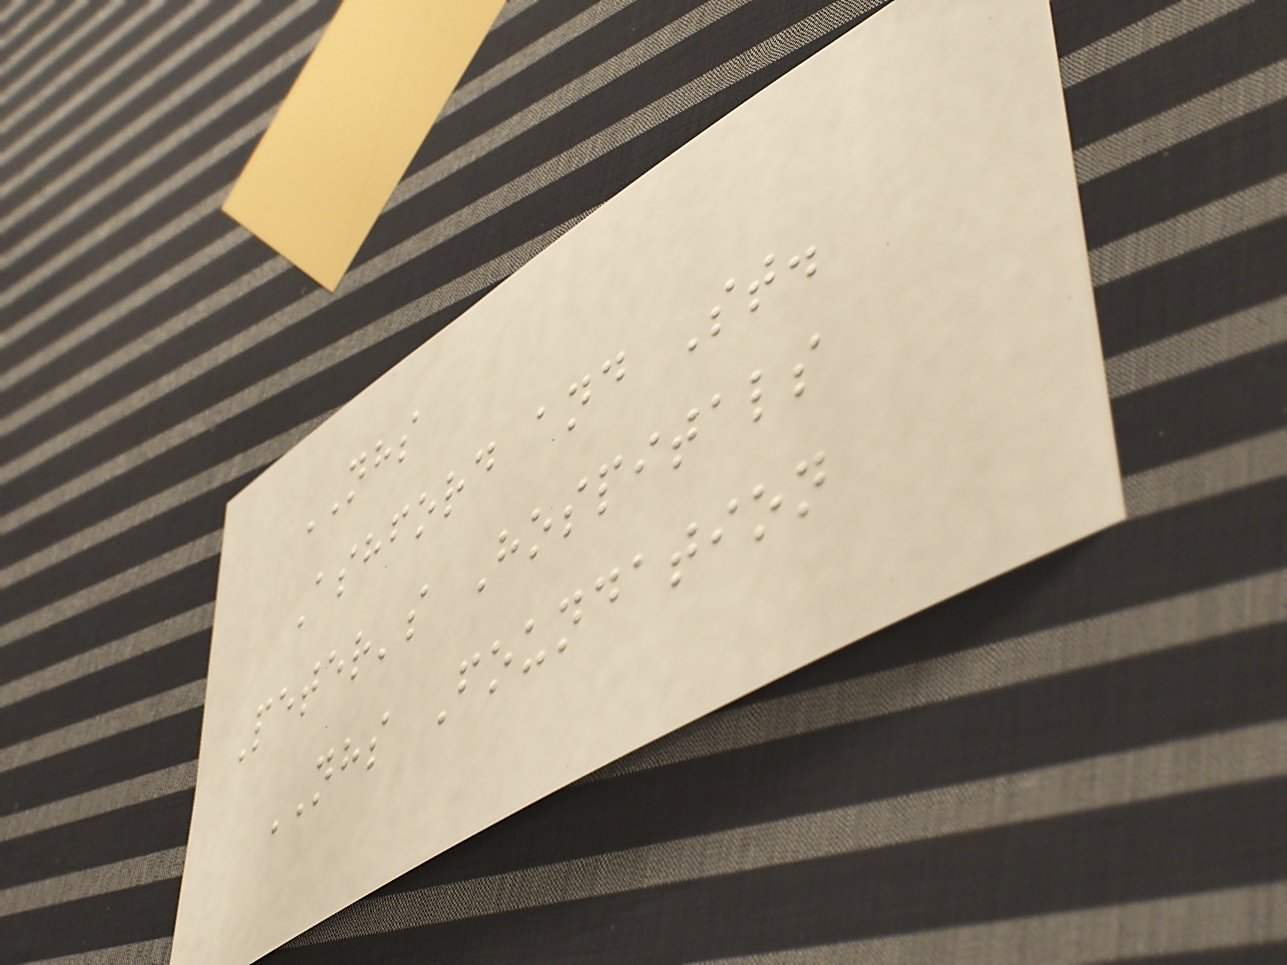NHS
Ashford and St.
Peter's Hospitals
NHS Foundation
